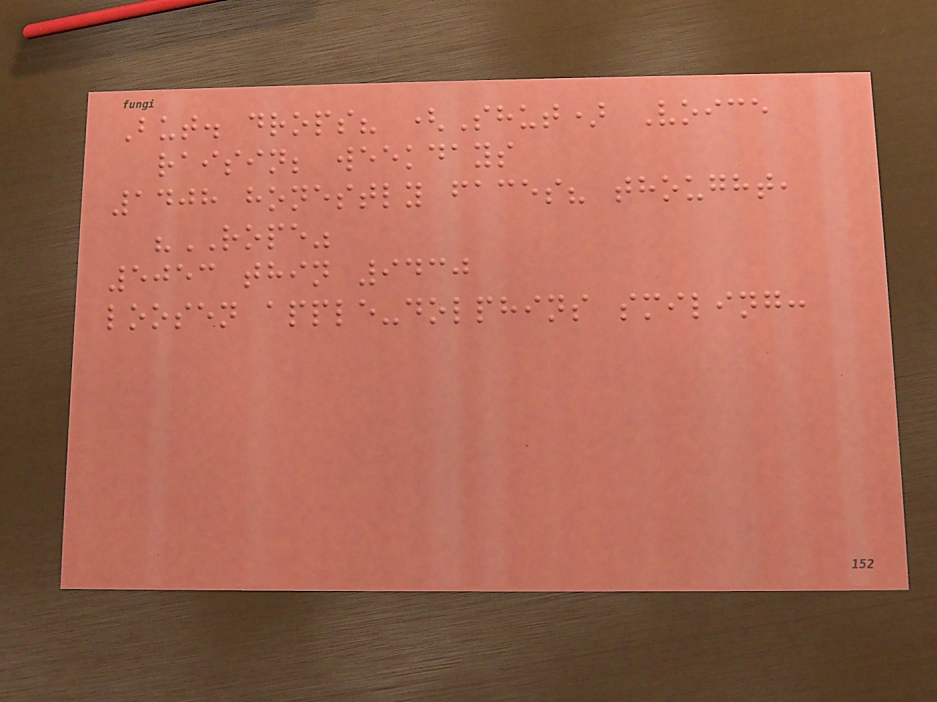But. drops? (Shut) Voice
raisin; weekdays
1408 honestly faces? thought,
"ROPE"
5053 thin 9430
loosen apple-dolphins smiling:
